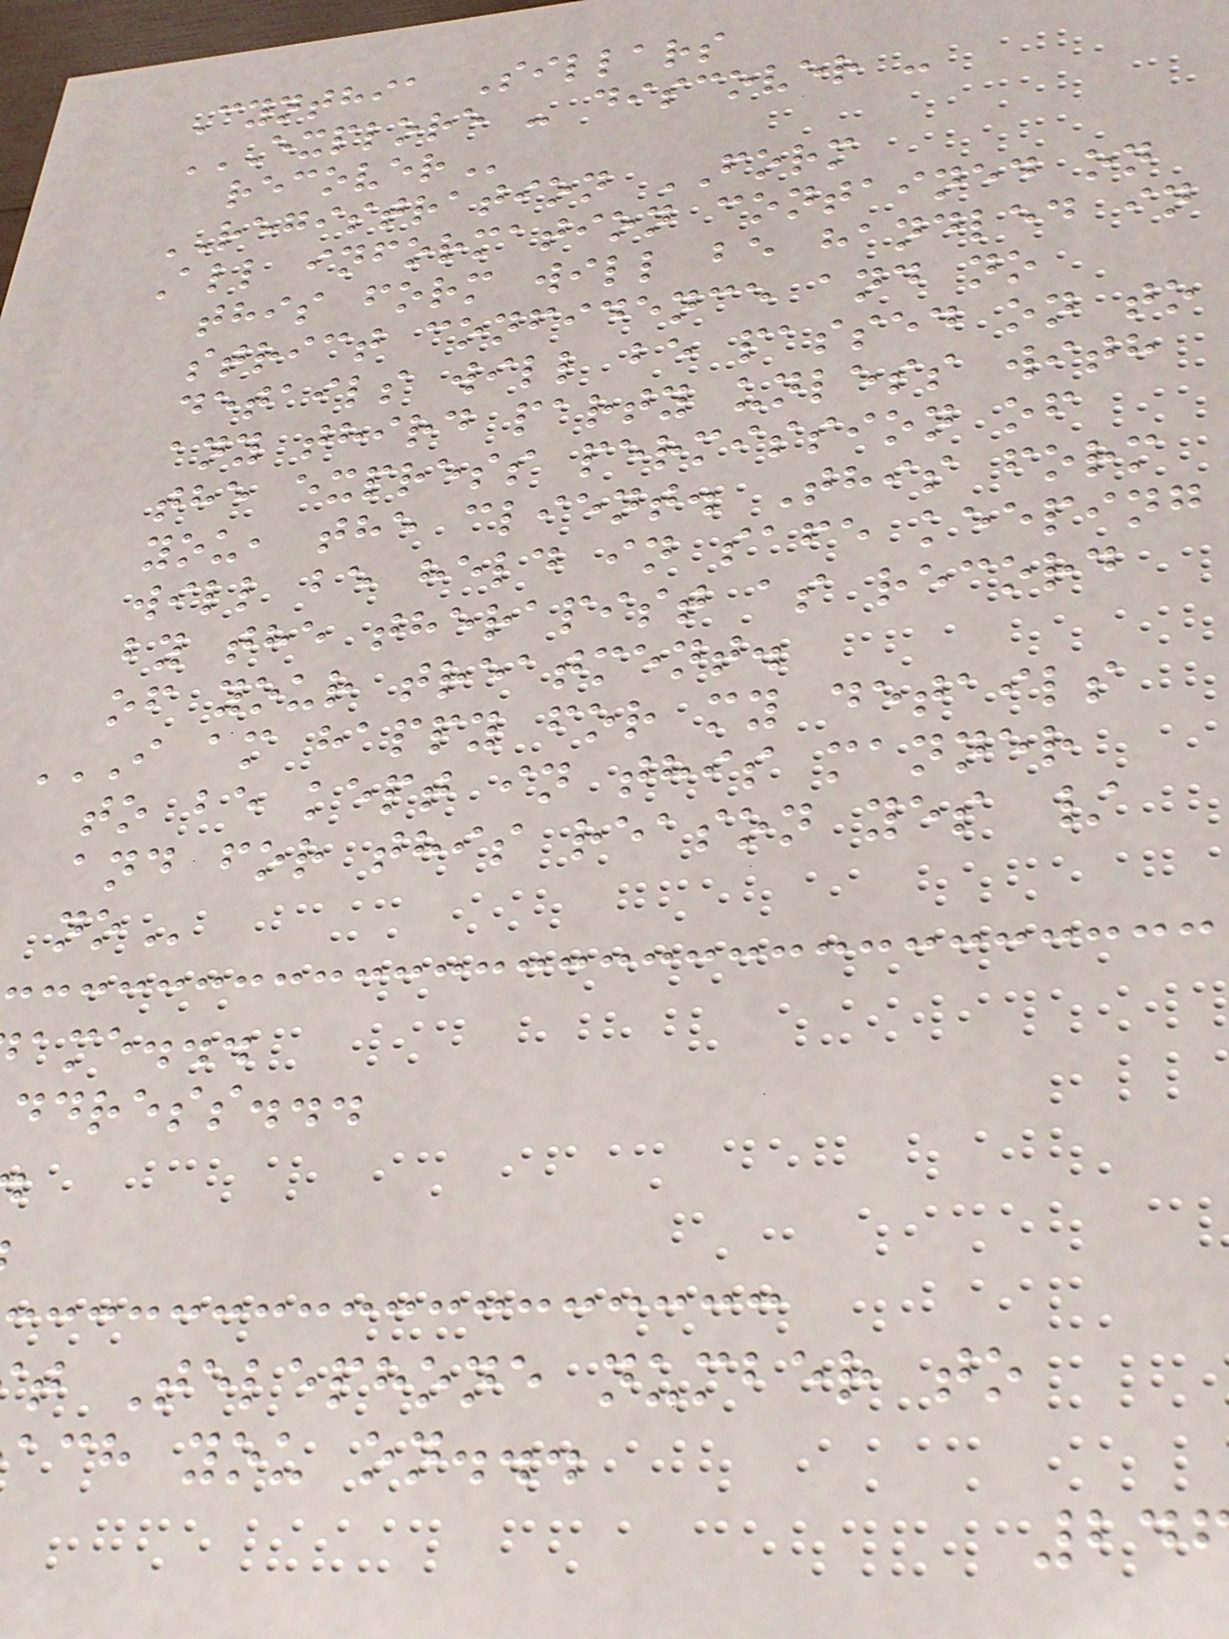Cynthia Sillars
EXPLORE - DISCOVER -
REGISTRATION FORM
All information contained on
this form will be handled in
strict confidence and no
details will be passed on to
any third party unless with
the express permission of
you, the client. This form
will be held in safe keeping
by the therapist as record
of your treatment.
I AM HAPPY FOR MY DETAILS
to be kept in this manner
and for this reason yes /
ame...
ddress...
t Telephone number to
ach you on...
